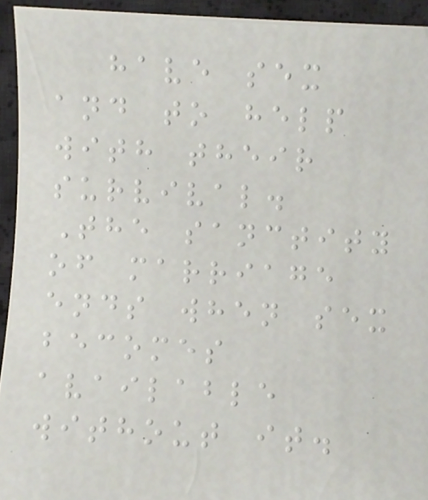have sex
and to help
with their
survival.
The sanctity
of marriage
ends when sex
becomes
available
without it.
